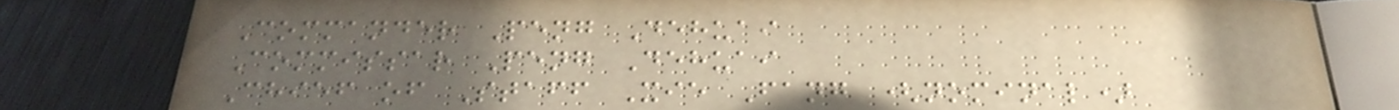Commander Peng Dehuai
Commissar Peng Dehuai
Chief of Staff Xie Fang (nominal)
